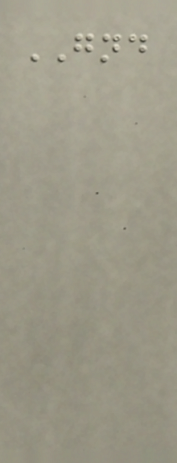GND
